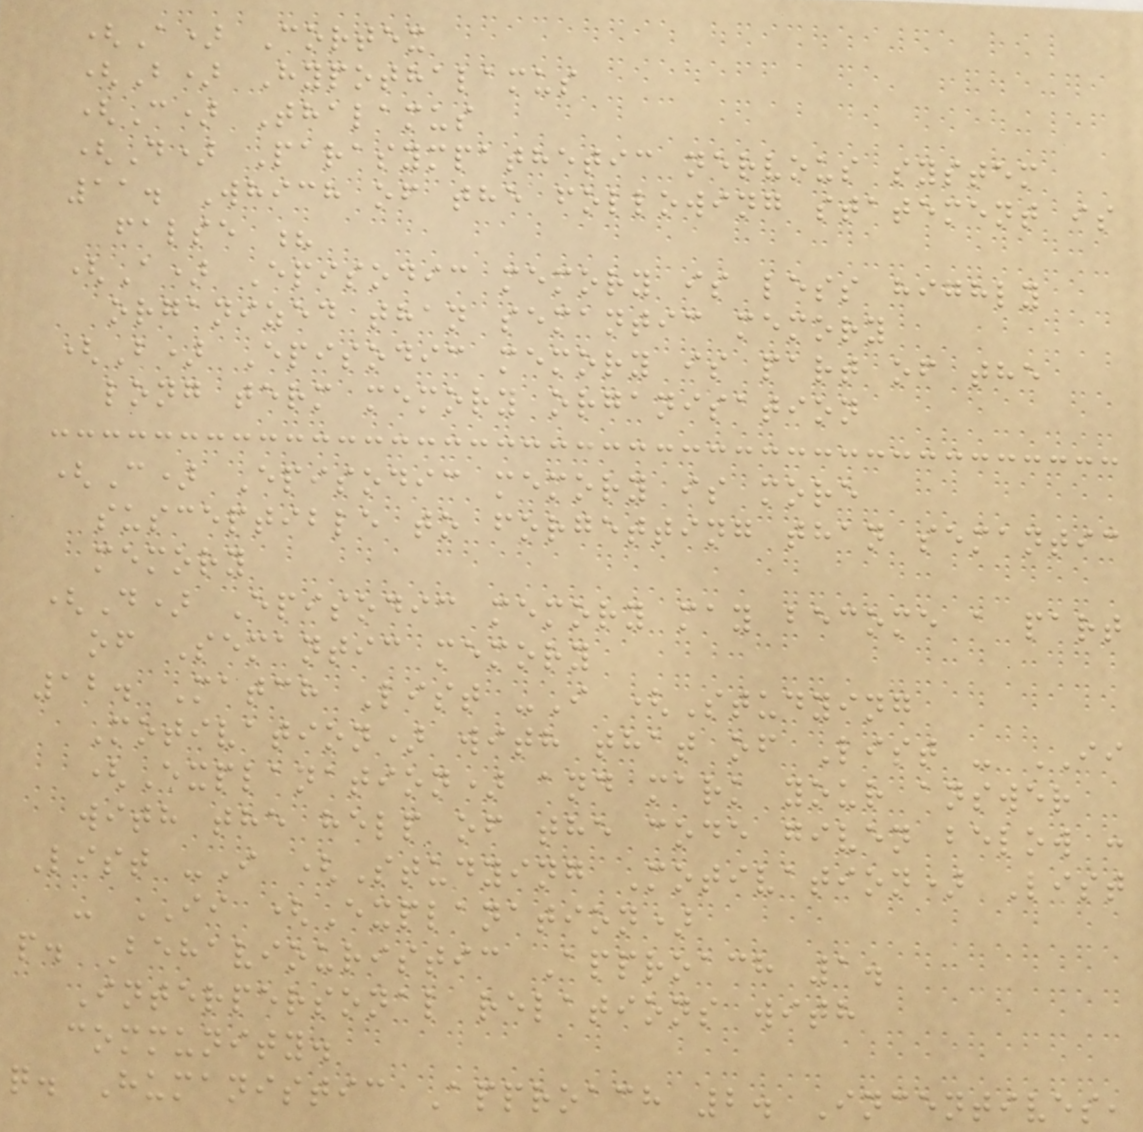(A) Cortex
(B) Hypothalamus
(C) Thalamus
(D) Parasympathetic nervous system
11. Which of the following statement is
false ?
(A) Episodic memory is less highly
organized than semantic memory
(B) Episodic memory is part of the
long term memory organisation
(C) Episodic memory is more
susceptible to forgetting than semantic
memory
(D) Episodic memory may become a part
of Semantic memory
12. Match List -I (Studying
Motivation) with that of List - II
(Explanation) and mark your answer
with the help of the code given below :
List -I (Studying Motivation) List
- II (Explanation)
p. Behaviouristic Approach 1.
Interpersonal relations with
community.
q. Humanistic Approach 2. Incentives,
